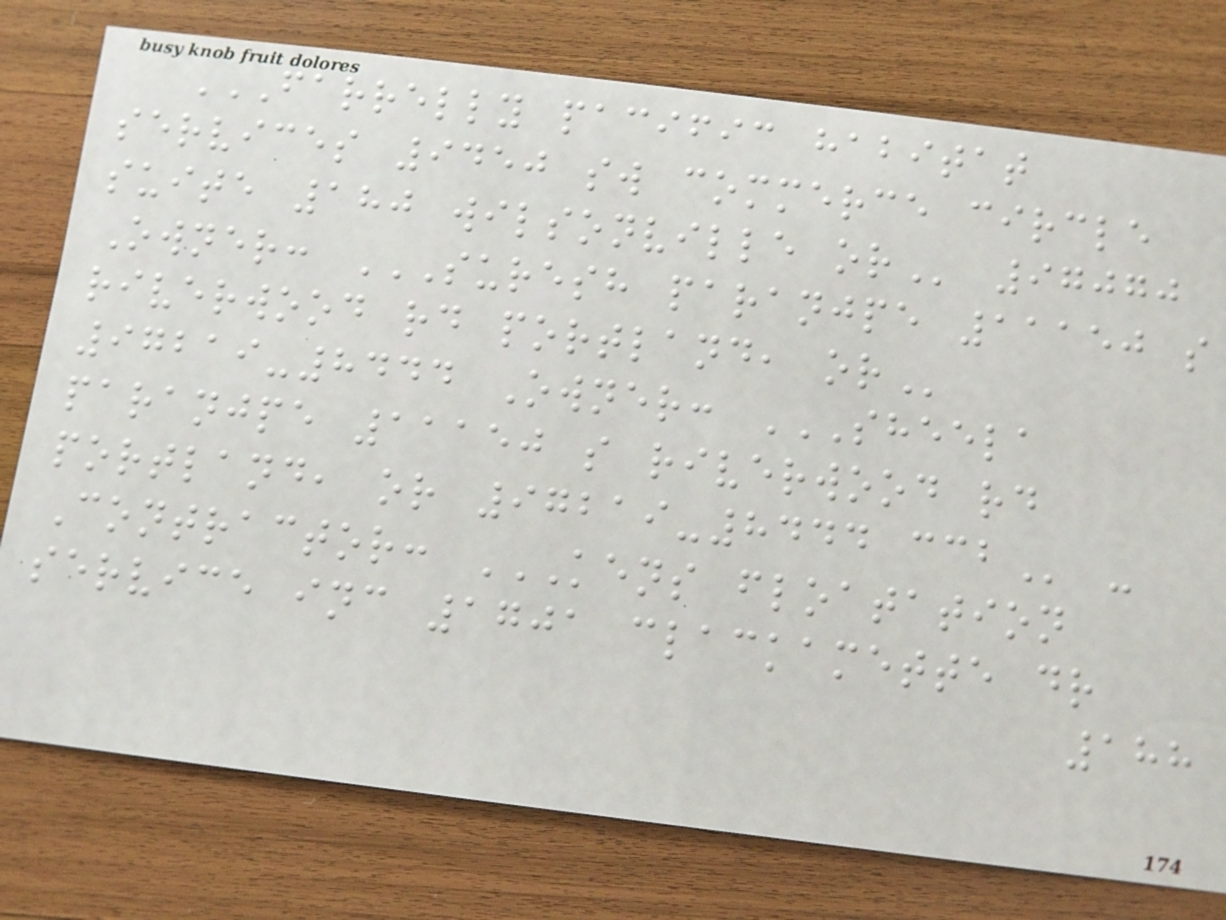FARRELLY PACIFIC HABITAT
SERVICES 9450 SW COMMERCE CIRCLE
SUITE 180 WILSONVILLE OR 97070
Owner: SURESH PARANJPE 11150 S
RIVERWOOD RD PORTLAND, OR
97219-8444 Owner: SHEELA
PARANJPE 11150 S RIVERWOOD RD
PORTLAND, OR 97219-8444 CCB -
Contractor: KENS FLOATATION
SERVICE INC 1701 CLACKAMETTE DR
188
